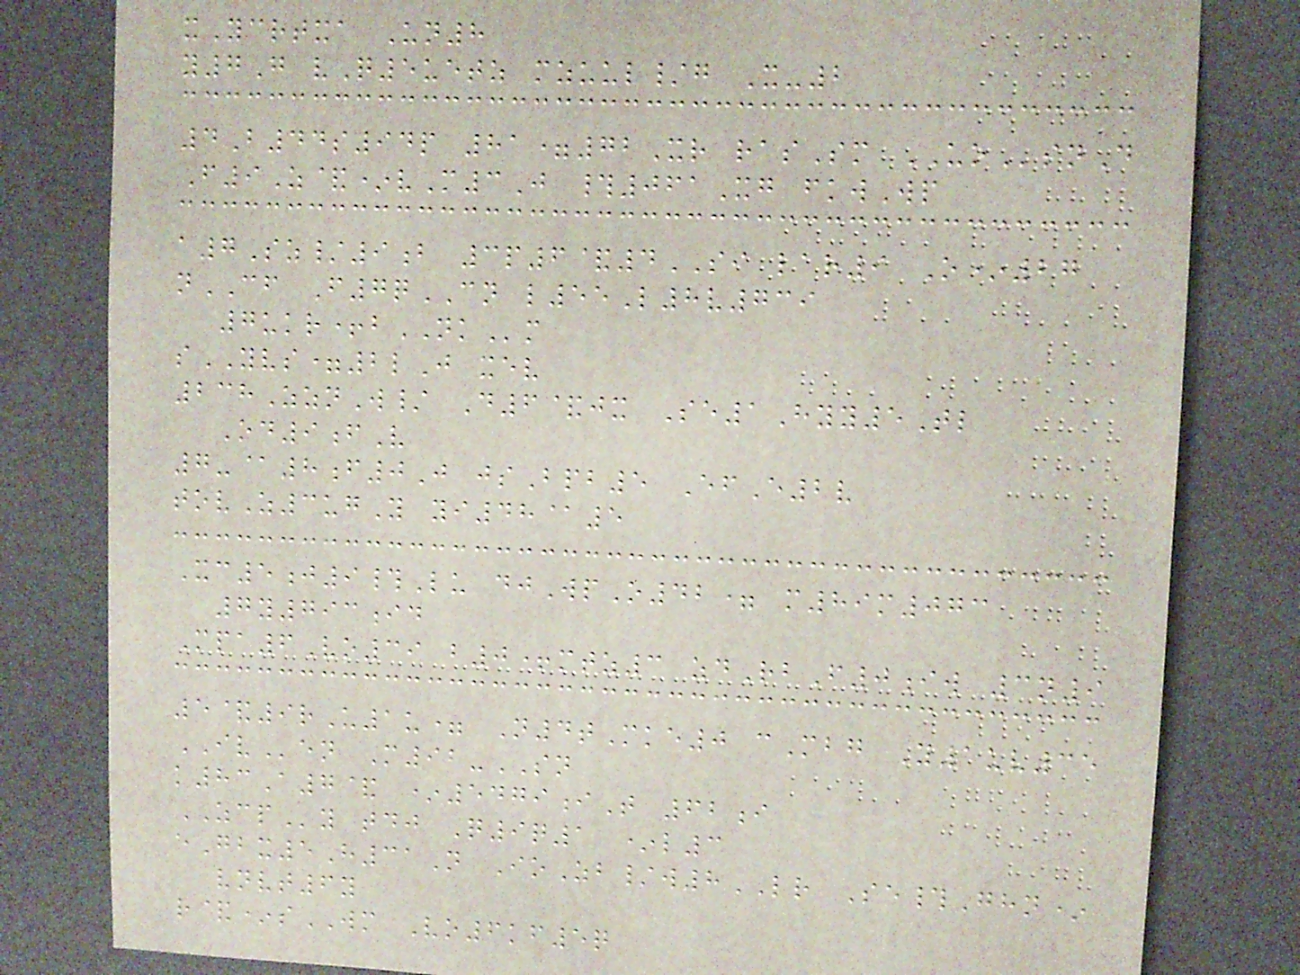xYcrtxa Un8
y7G vQ5uetz mzuul/g X-2
4B44s94p 81=72Xr rasSm UOsnD
F9Z&*vM3J #061Xg fkwWp
a7Sz/9b 3p6&4SI lar9 O*27
nCF F7qCN l55L8v739
7ukr+bNKm
sYVS=2lJ xev
238ZznW/ D6&jx Se1Hyy5Tl
Od9fV
7-@8f0J jsBpb5 EfE2v
tovZ3ugY yi48@5
Xc5j9#Lu djWpO42= m89m073
7y793id
Mpa6Vo39 b0+mtz3 zdRbF0iw 3n9
5&9rU1u= N4tMke0 cMbg Y1uv35
IVen M92-SN
k83A7& *5479iT 62i
ZCPy tdj Q9q1 *l3
eGbx5H31N IoZb/w8LR Se#Ghn*
vnvt6y
r&*sWM Vo6kf5q
